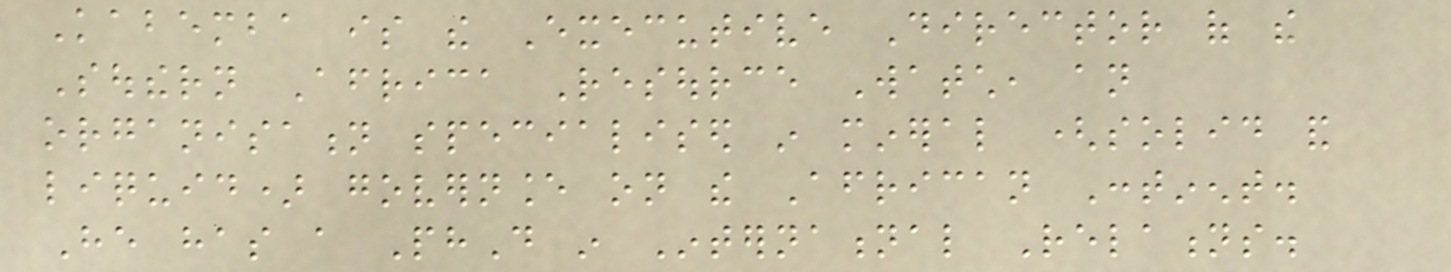Kabemba is the Executive Director of the
Southern Africa Resource Watch, an
organisation specialised in mineral (solid and
liquid) governance on the African Continent.
He has a PhD in International Relations.
